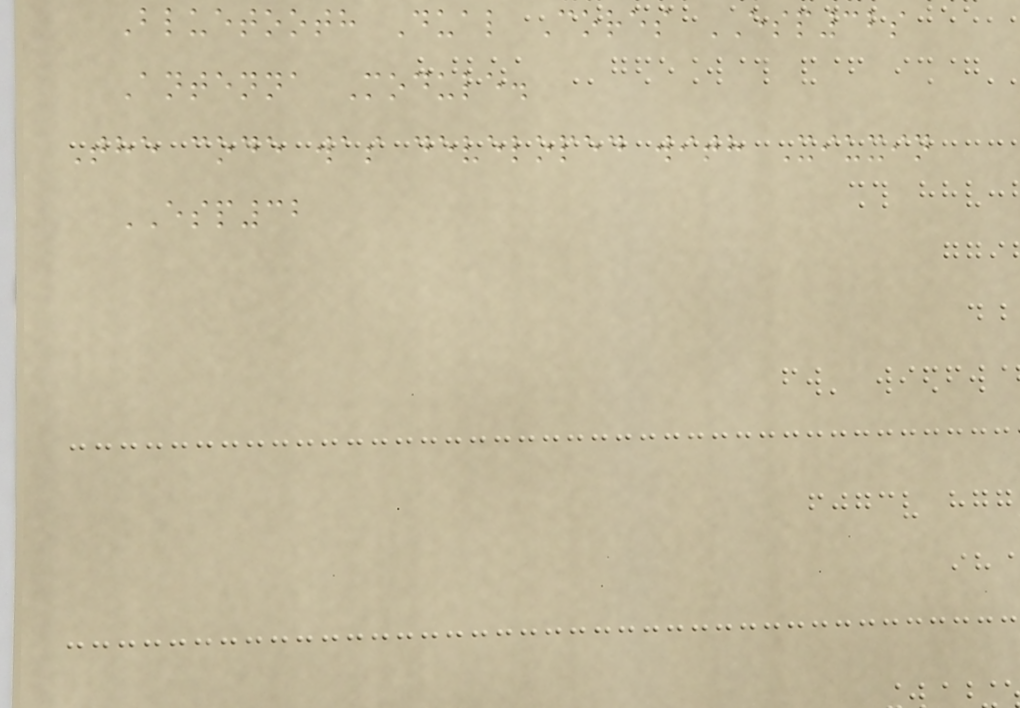Bluetooth Dual Cores ESP32s
Antenna Module.
The code was developed with Xiuxin
ESP32
